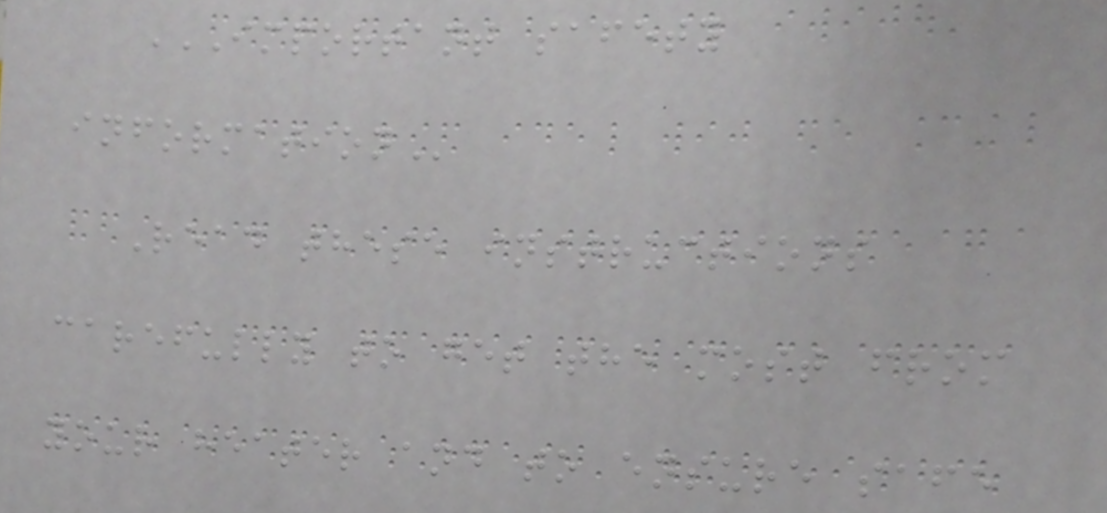IMPORTANT SAFETY
INFORMATION
Read these instructions
carefully to get the most from
your heater and to ensure safe
